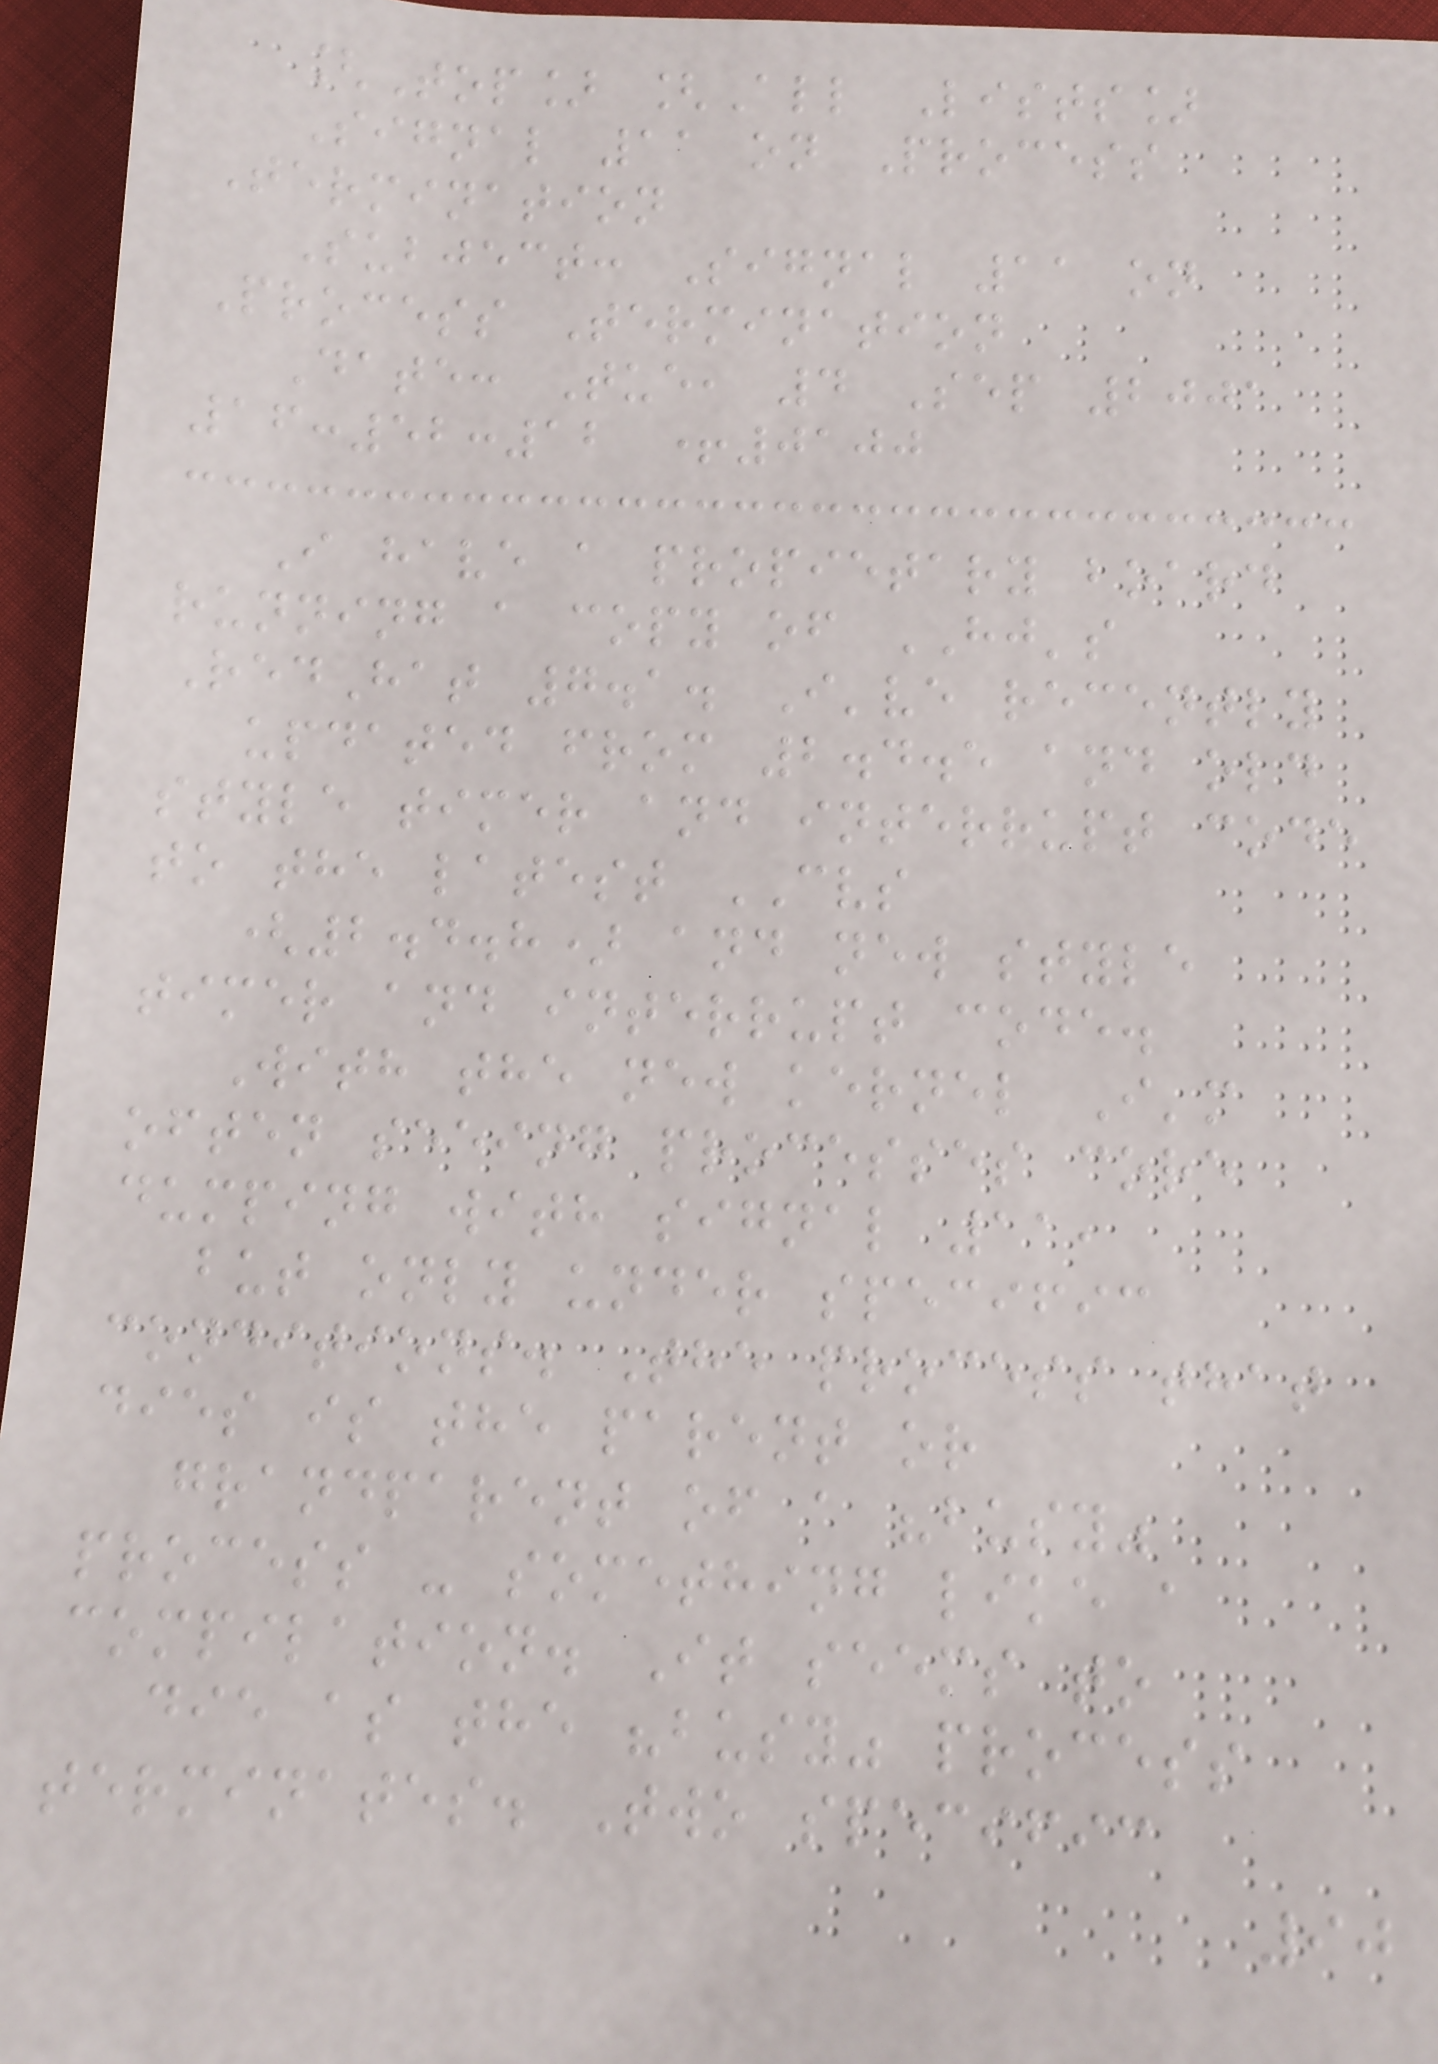[Top] [All Lists]
Signal 11 on Process
Termination
Subject: Signal 11 on
Process Termination
Date: Tue, 4 Sep 2001
16:52:12 +0100
I have a propietary board
running a copy of HJ's
RedHat 7.1. I've recently
updated from 2.4.5 and old
style timer and interrupt code
to the latest CVS
(2.4.8) and new style
timer and interrupt code.
With the new kernel I'm
often seeing processes core
dumping with signal 11,
but only under specific
conditions. The process that
dies is the parent or
grandparent of a "busy"
process - something like a
compilation. It seems to
die as the "busy" process
terminates. Two specific
90
